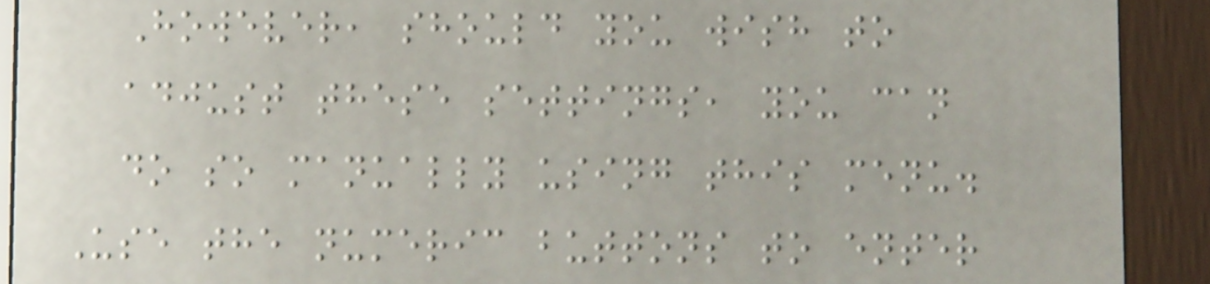However, should you wish to
adjust these settings, you can
do so manually using this menu.
Use the numeric buttons to enter
